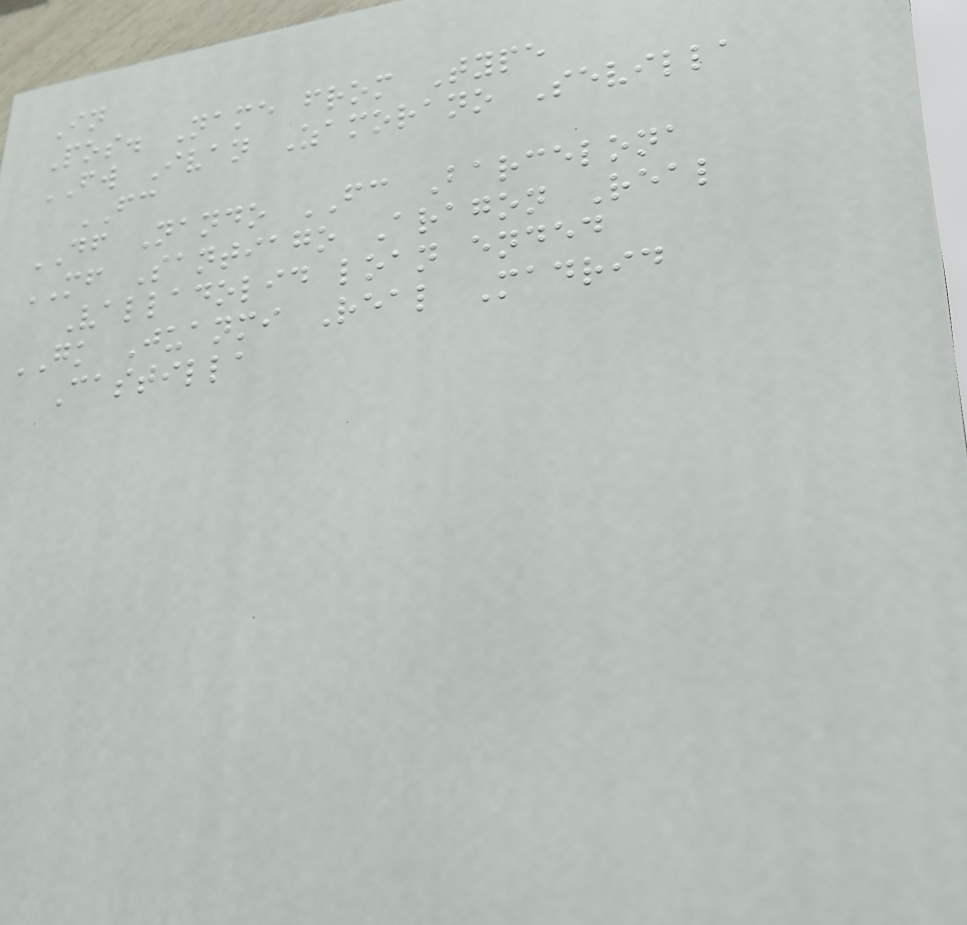In
Pos. Name from Type
FW Ivan Zamorano Sevilla
FC
DF Nando FC Barcelona
MF Santiago Aragon Real
Valladolid loan ended
GK Juanmi Real Madrid
Castilla
